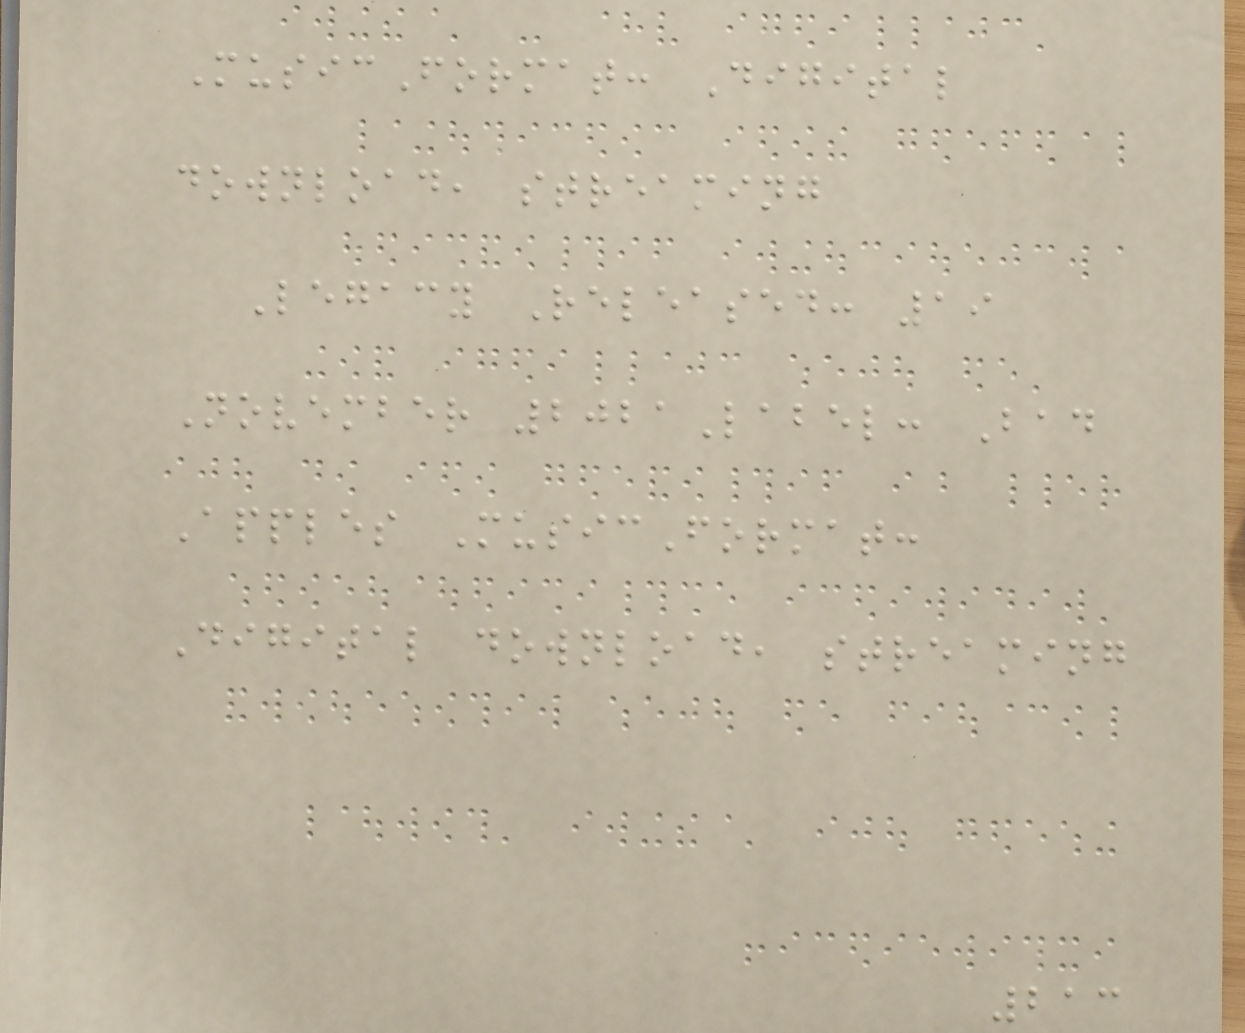MusicFormat: Digital
download, streaming
Legacy Released: 19
November 2021Label: Bad
Apples MusicFormat:
Digital download, streaming
213
